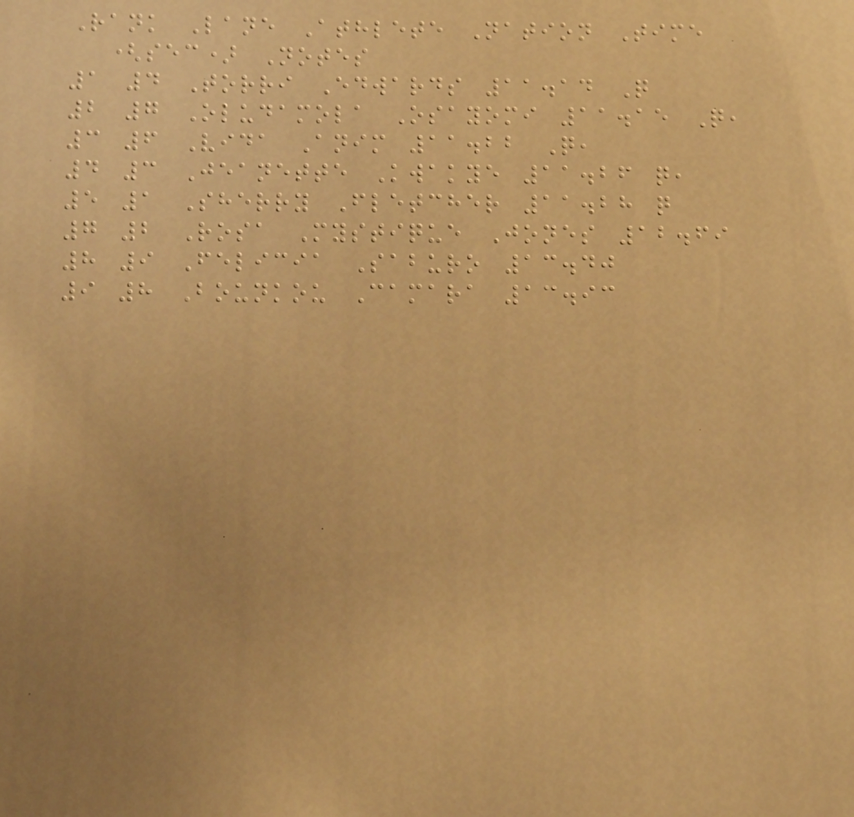Rank Lane Athlete Nation Time
(sec) Notes
1 4 Torri Edwards 11.14 Q
2 7 Oludamola Osayomi 11.15 Q,
3 6 Vida Anim 11.22 Q,
4 3 Jeanette Kwakye 11.26 q,
5 1 Sherry Fletcher 11.28 q
7 2 Rosa Mystique Jones 12.69
8 9 Felicia Saburo 13.40
9 8 Bounkou Camara 13.93
